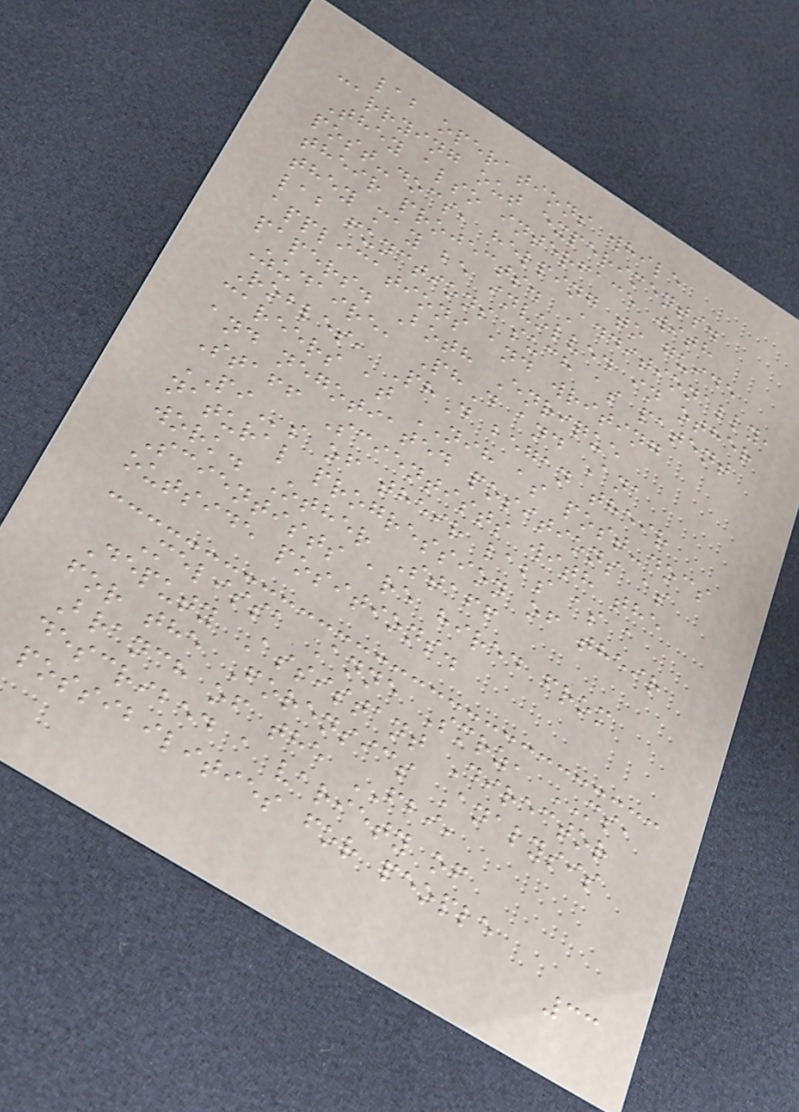lab operations while
carrying out experiments.
They also interface with
post-docs, helping to guide
their projects. Additionally,
they may be involved in other
lab functions such as patent
applications and writing
papers. Both Enrique
Zudaire, PhD and Ana
Robles, PhD began their
careers at NIH as post-docs
and negotiated positions as
Staff Scientists with the
PIs of their labs as a
natural progression of their
work. Other Staff
Scientists are hired from
outside positions.
Melissa Anne Smrz, MS,
Deputy Assistant Director
for the Forensics Analysis
Branch of the FBI,
described a variety of
possibilities for people
33
